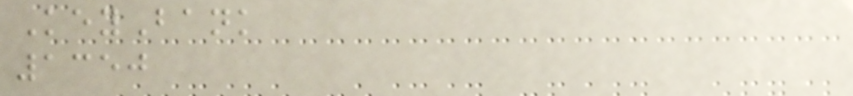KeyBank
1350
